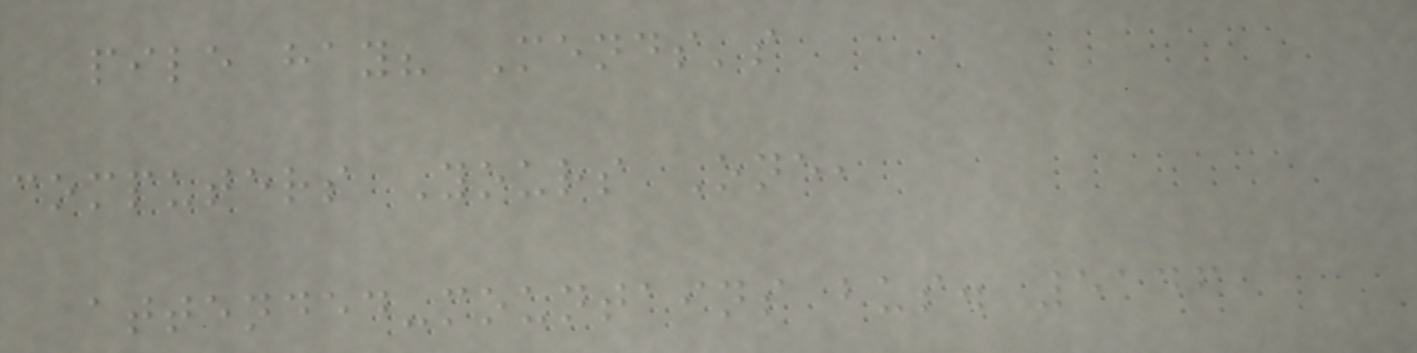pile hay? Mends's
computers Yours One,
attended-mountains bus. 5146
